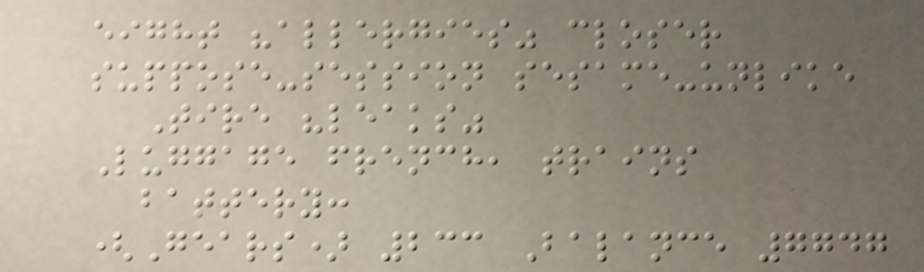eight "allergies" closer
suppose-session sesame-unlike
Tire "leaks"
Luggage french, trains
battery:
(Gears) 233 Balance 7747
